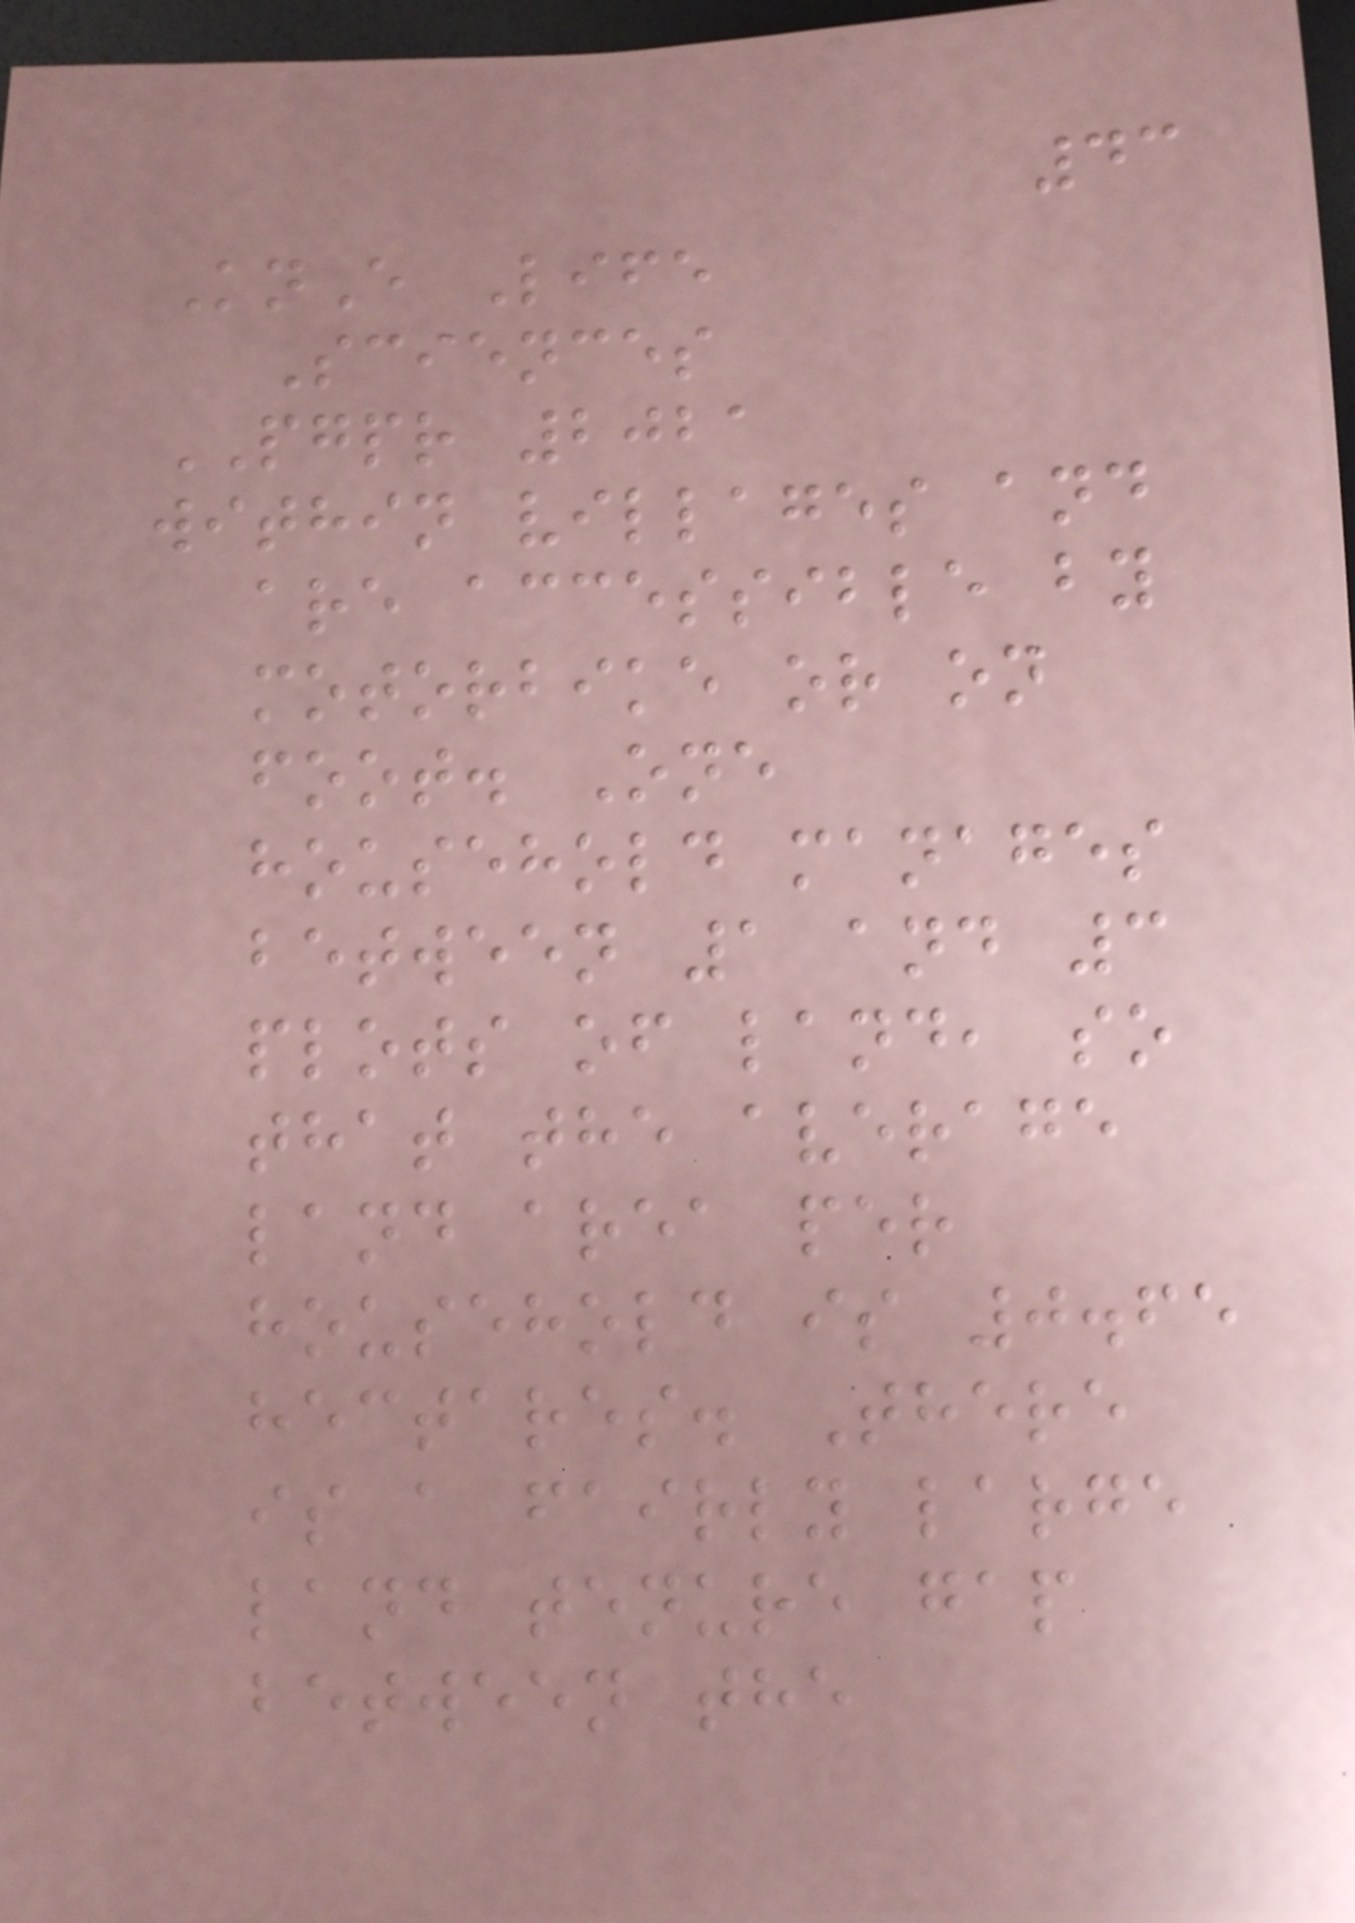43
KnE Life
Sciences
PGPR 2021
within villages and
are accessible by
motorbike or on
foot. One
household manages
between 1 and 3
plots of land, so
that the average
land area per
household is 0.65
hectares. There
is a fairly large
land tenure gap
between the
